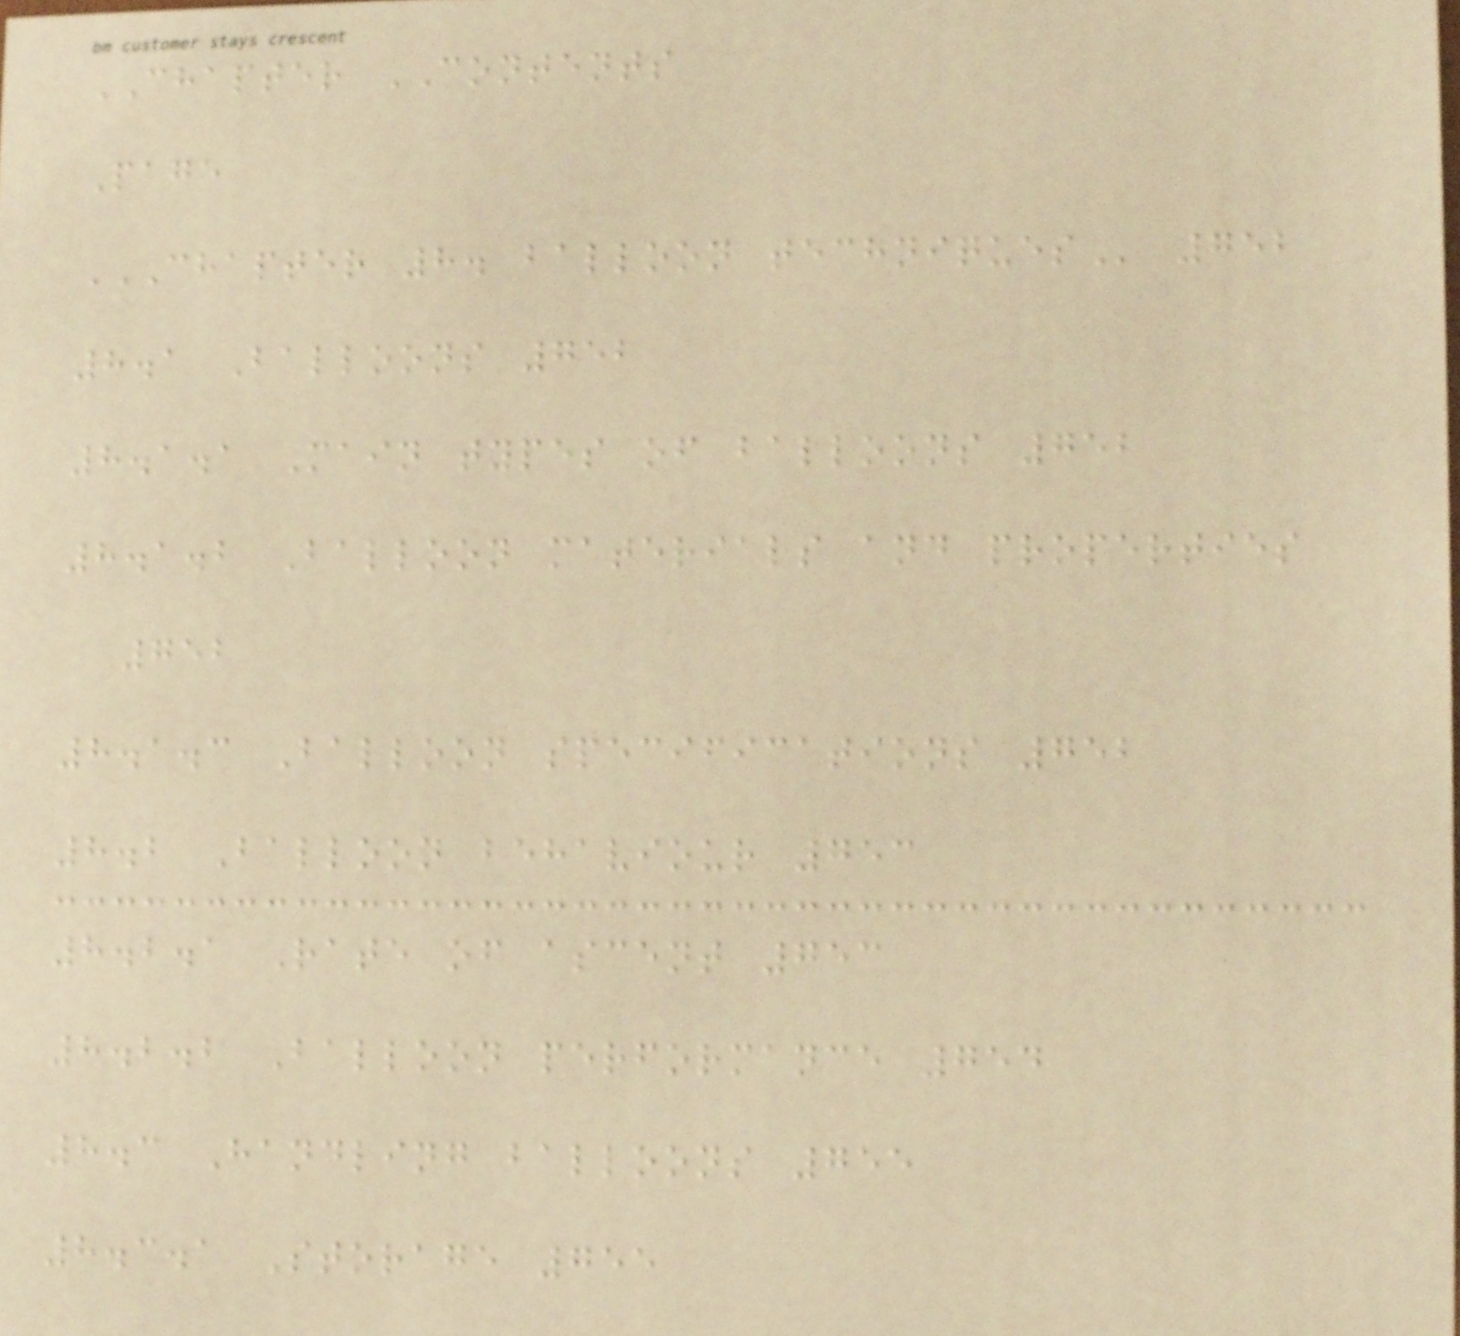CHAPTER CONTENTS
Page
CHAPTER 8. BALLOON TECHNIQUES 752
8.1 Balloons 752
8.1.1 Main types of balloons 752
8.1.2 Balloon materials and properties
752
8.1.3 Balloon specifications 752
8.2 Balloon behaviour 753
8.2.1 Rate of ascent 753
8.2.2 Balloon performance 754
8.3 Handling balloons 755
8.3.1 Storage 755
